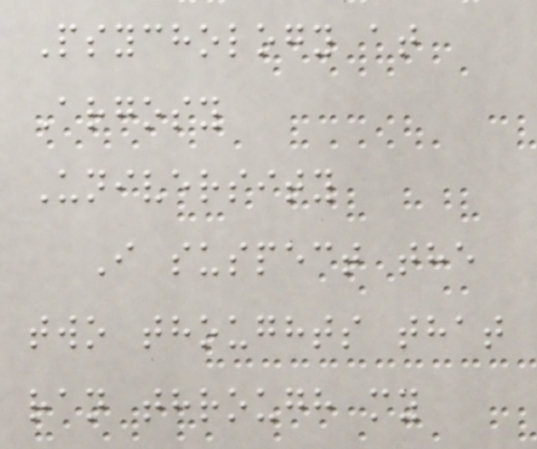Psychology at
Argosy
University
I suspect the
two thoughts that
ran through my
